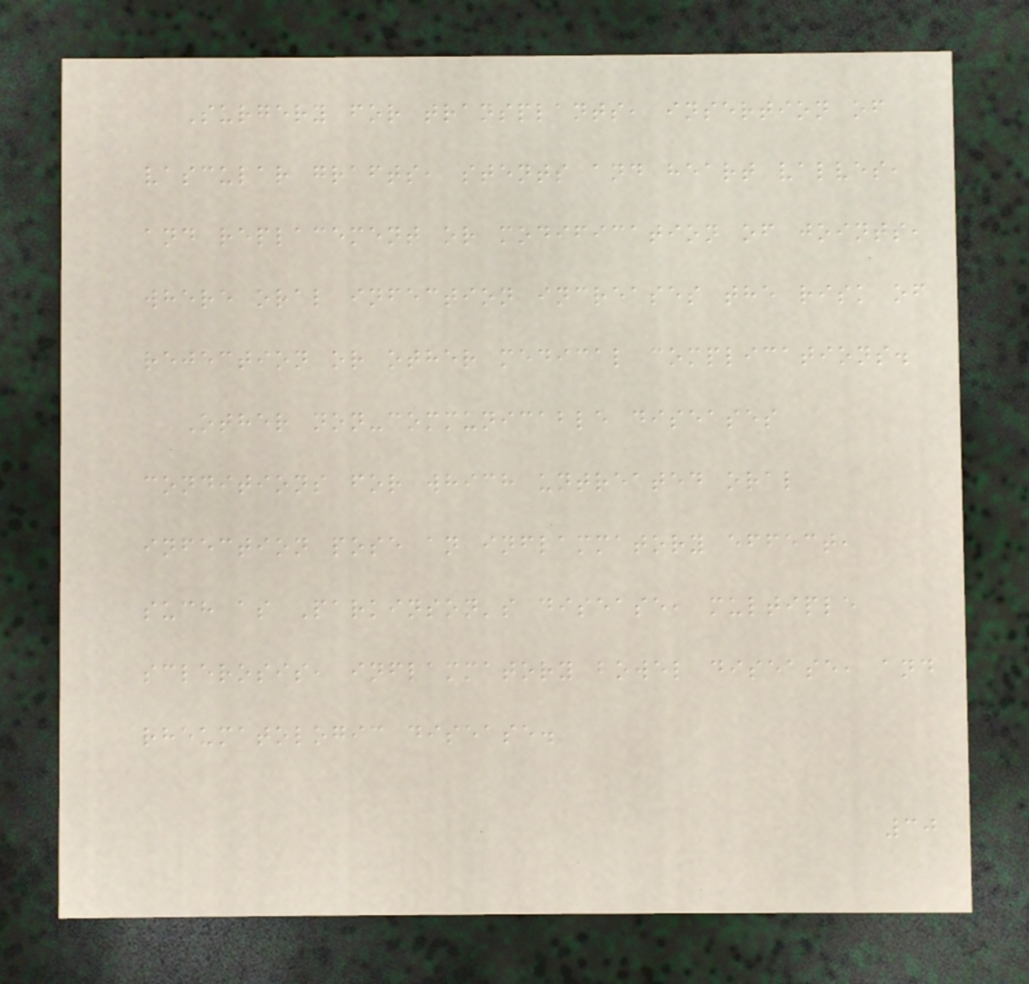Surgery for transplants, insertion of
vascular grafts, stents and heart valves,
and replacement or modification of joints,
where oral infection increases the risk of
rejection or other medical complications.
Other non-communicable diseases
conditions for which untreated oral
infection pose an inflammatory effect,
such as Parkinson's disease, multiple
sclerosis, inflammatory bowel disease, and
rheumatologic disease.
30
